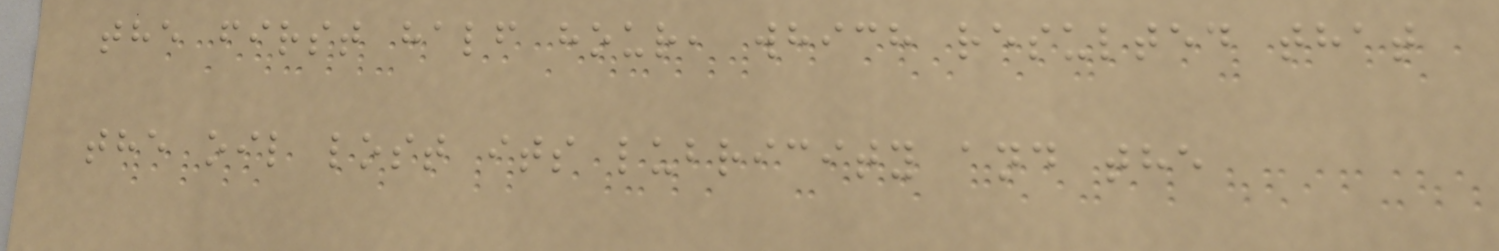the first half hour, which resulted that
the oil lost its lubricity and the
